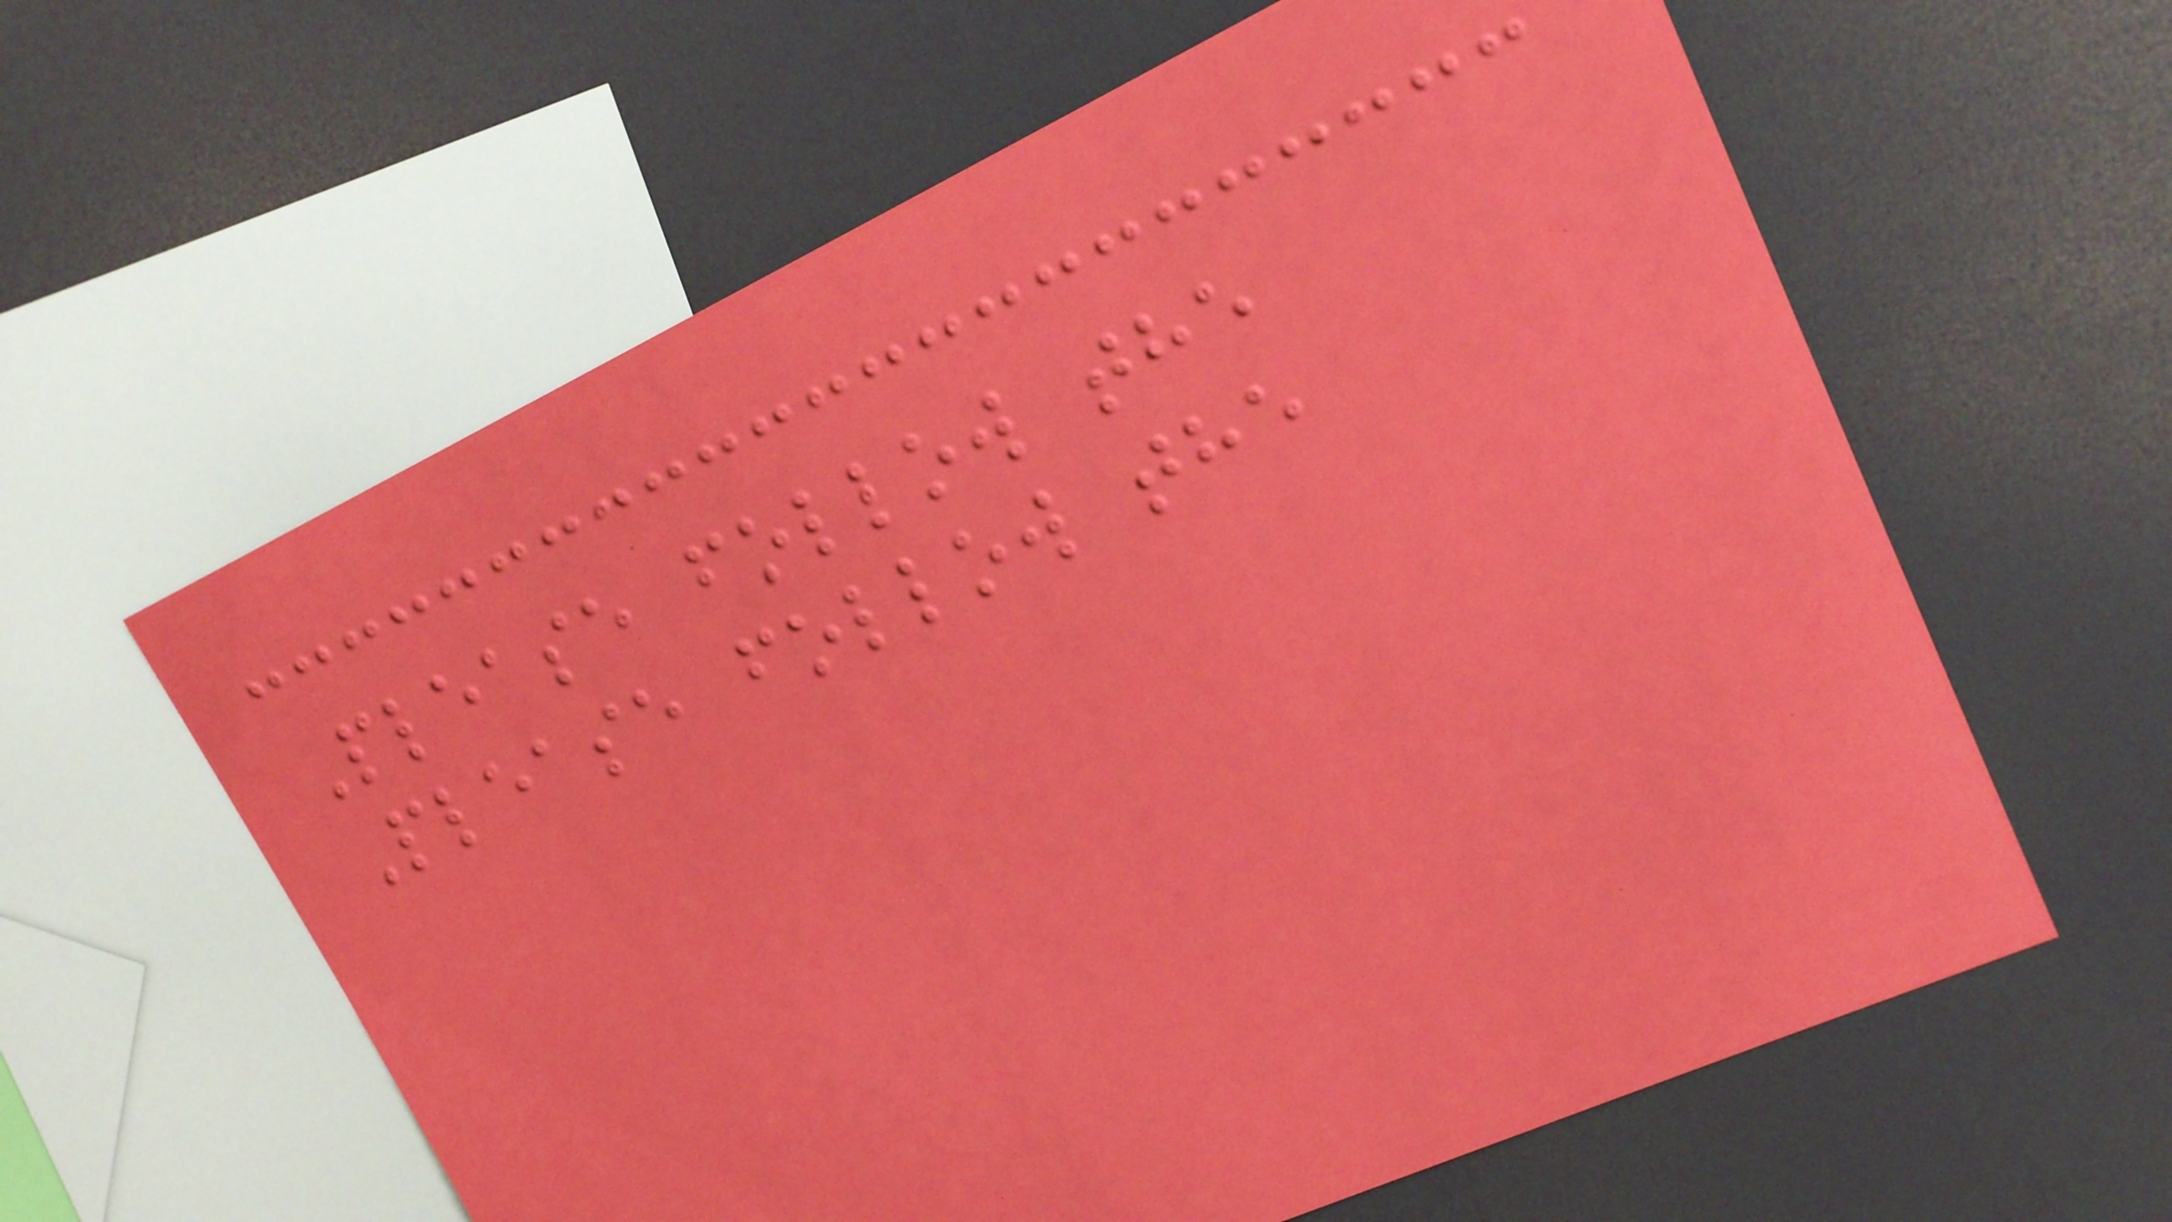Please follow the
Please follow the
